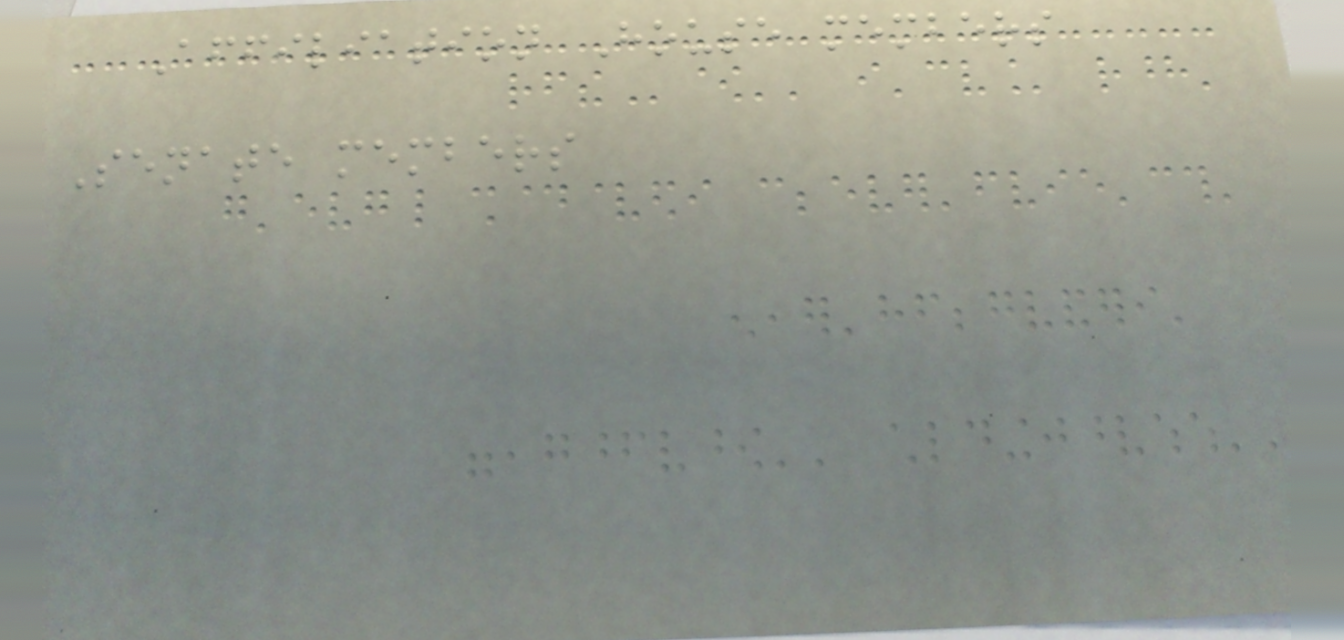Affiliation House members
Senate members
